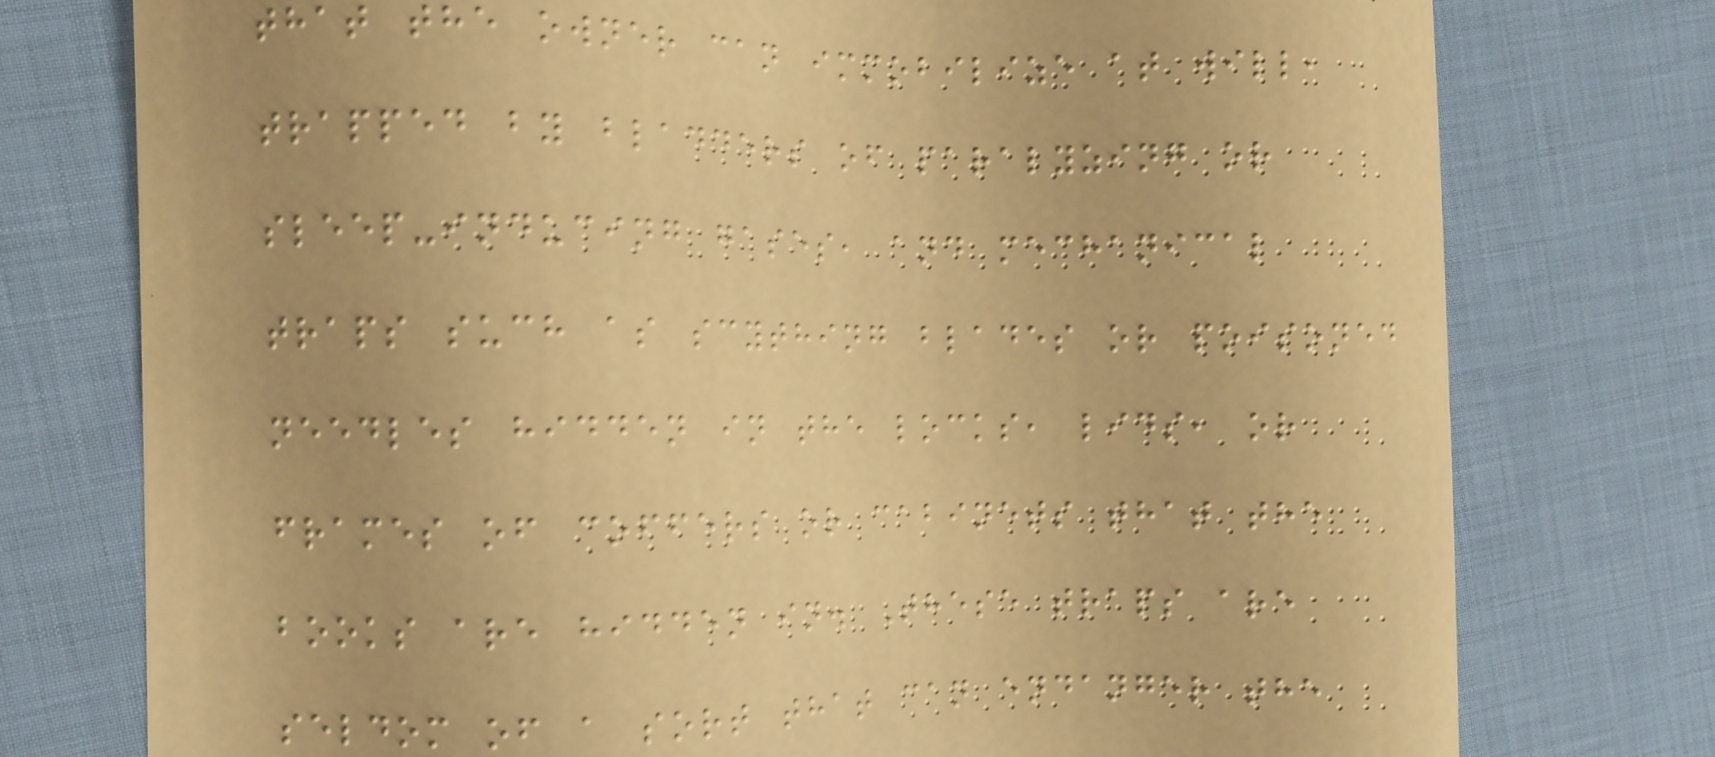that the owner can immobilize at will,
trapped by bladders of paralyzing or
sleep-inducing gases, and mechanical
traps such as scything blades or poisoned
needles hidden in the locks, lids, or
frames of coffers or cabinets that the
books are hidden in. These traps are
seldom of a sort that can endanger the
